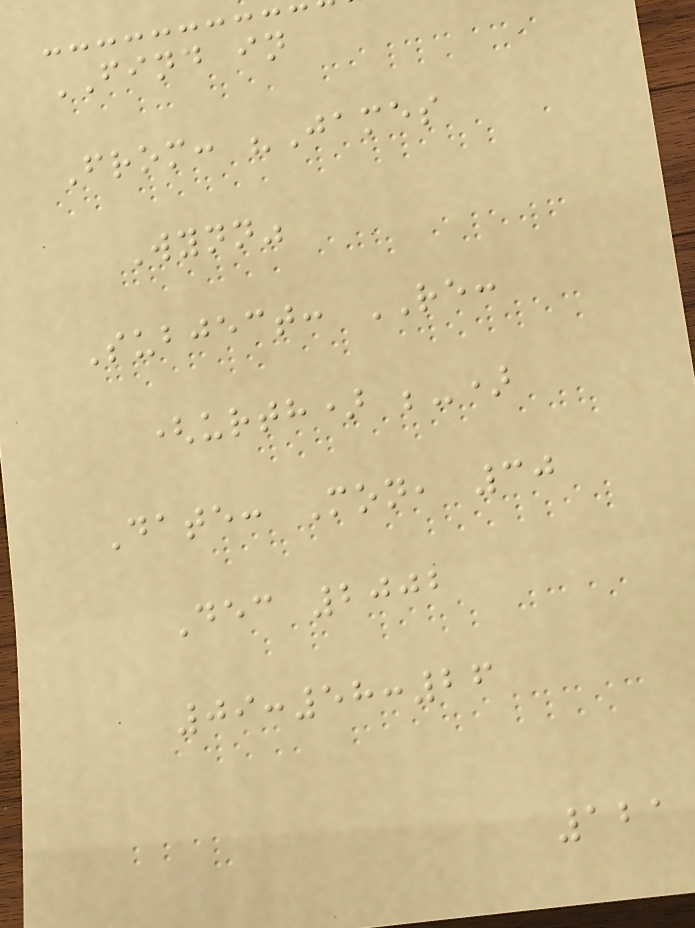FIND in
From: "James
Wynn"
Subject: RE:
(urth) ;-)
Date: Mon, 30
Dec 2002
09:58:26
121
